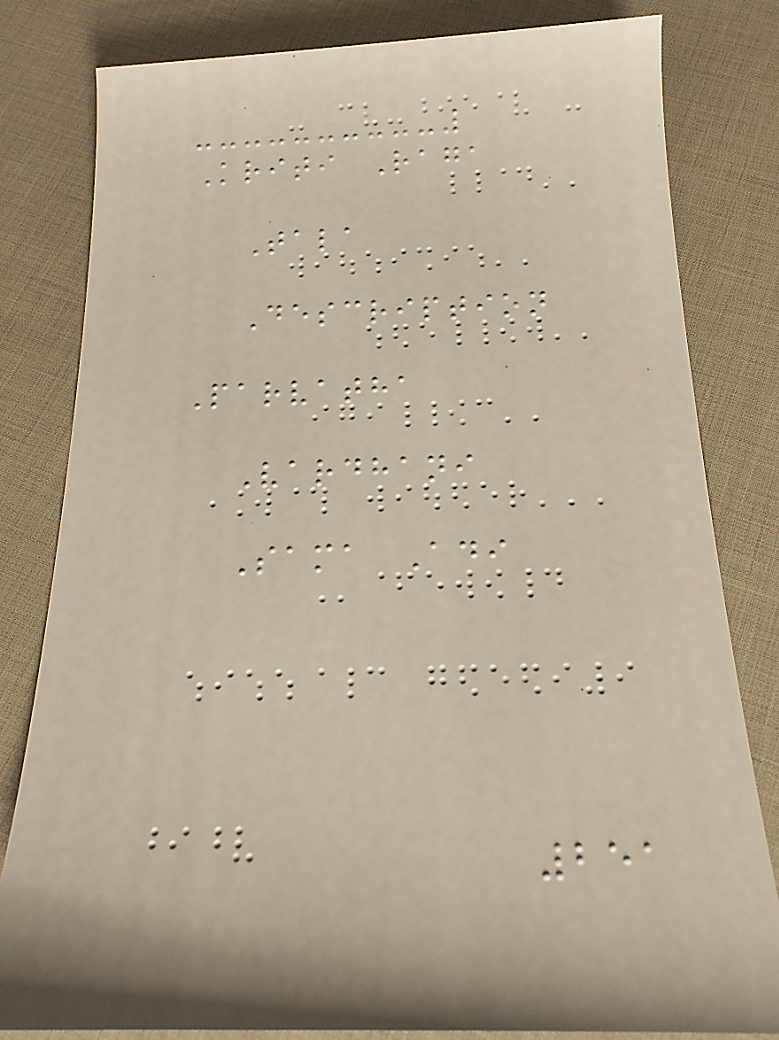Kriti Raga
Tala
Description
Parvatha
Vardhani
Sama Adi
251
